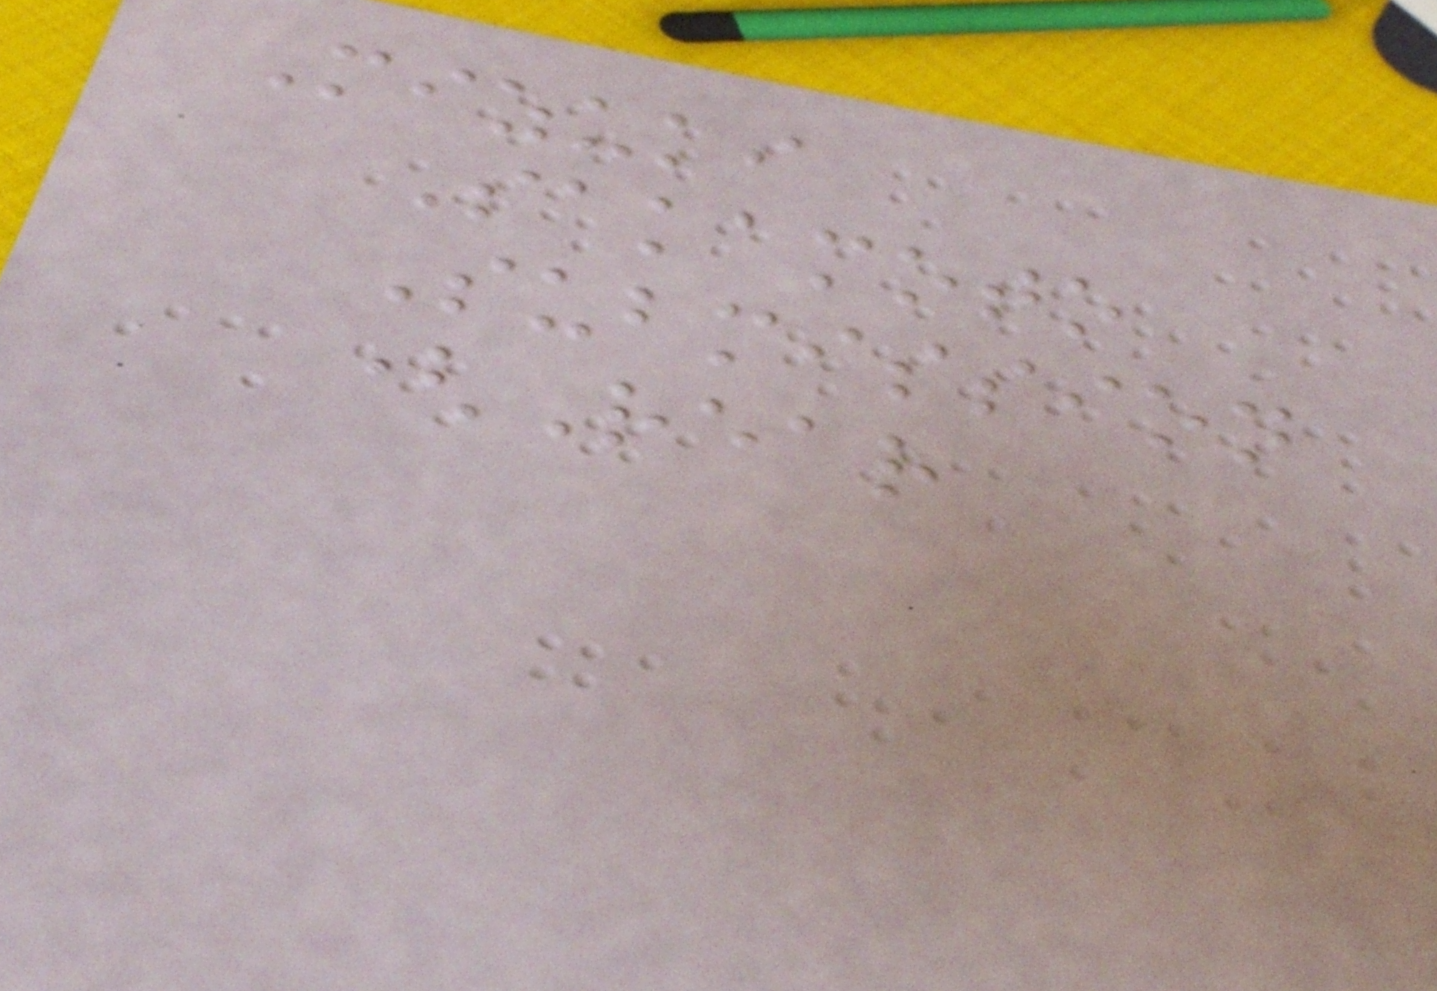Mizuki
Sakamoto
Submission
(Rear
